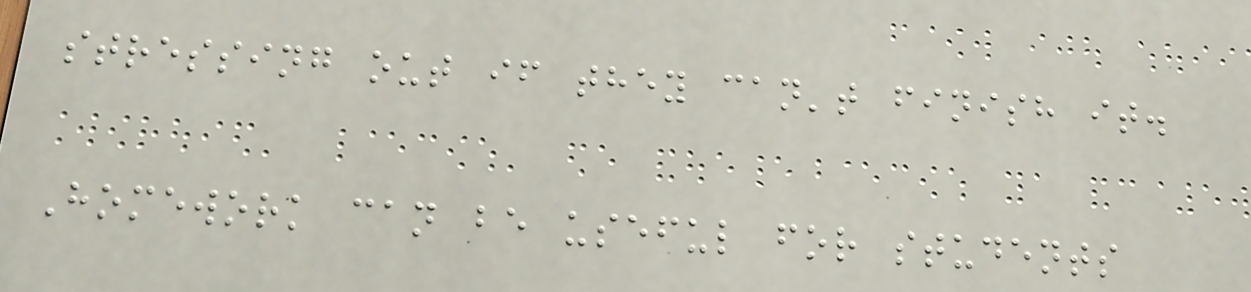stressing out if they can't finish it.
Homework can be useful for students
